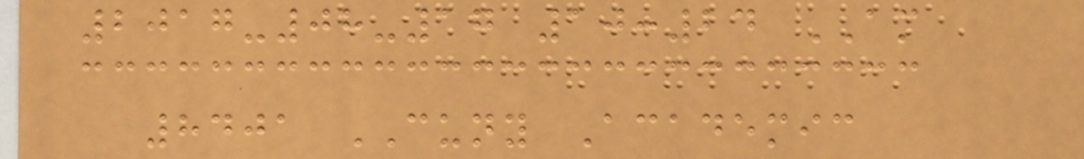2017-08-17 10:24 AM
8401 CUNY Academic
